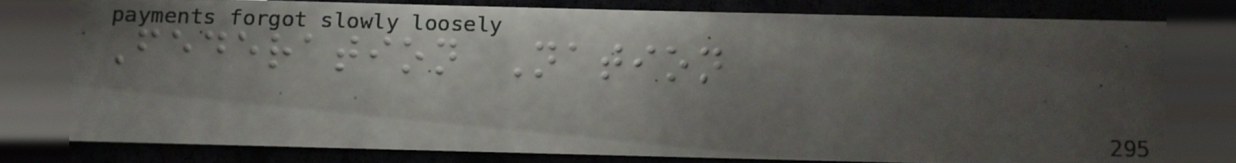Federation Nation
